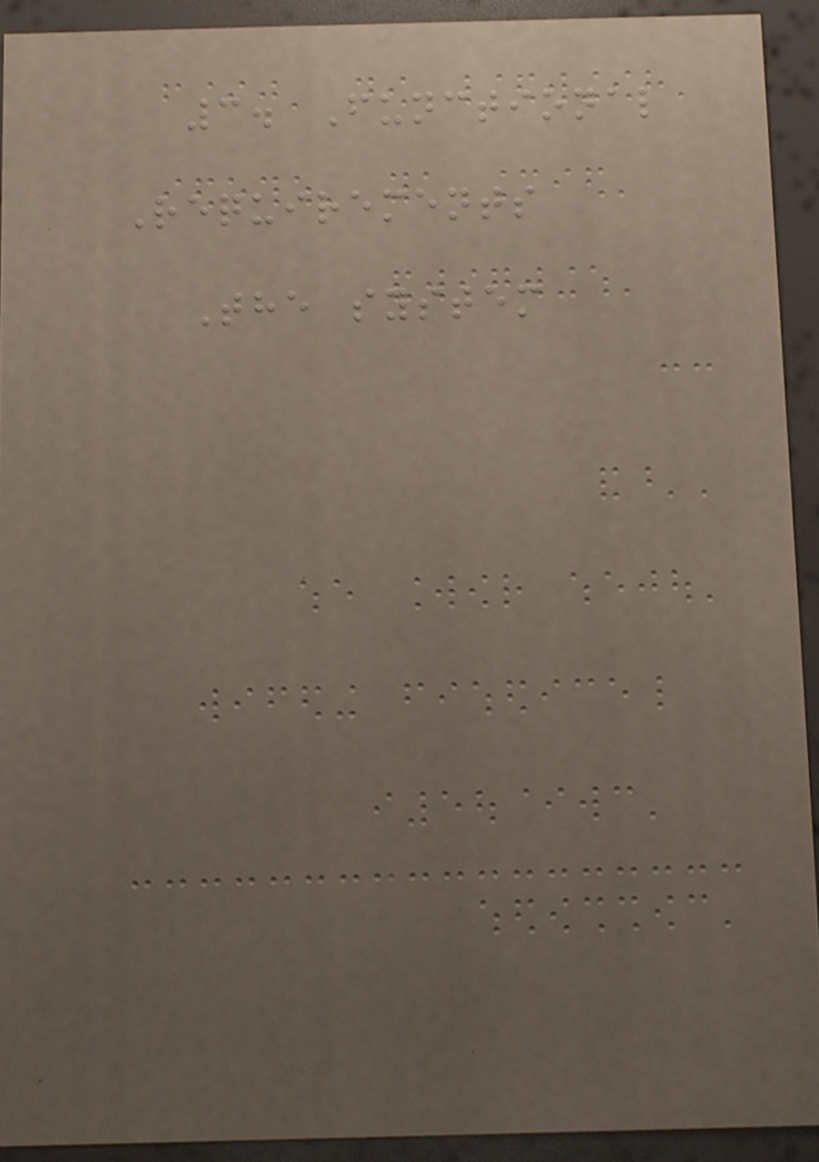3. Functional
Requirements
The system
